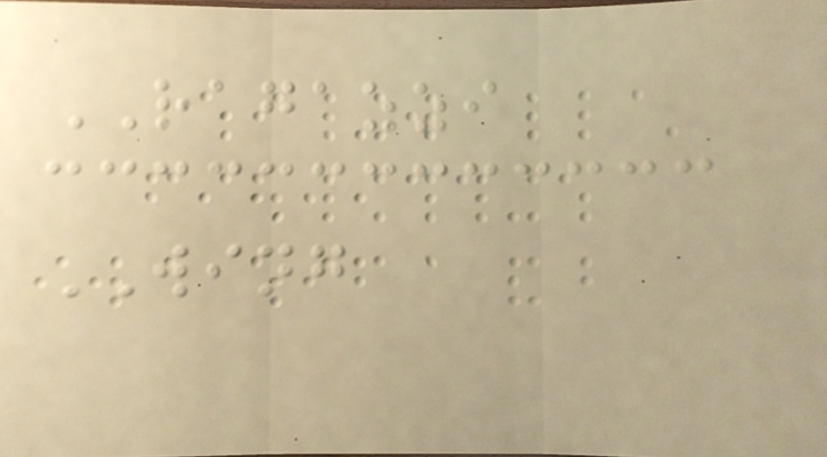RAGAZZI
WING
